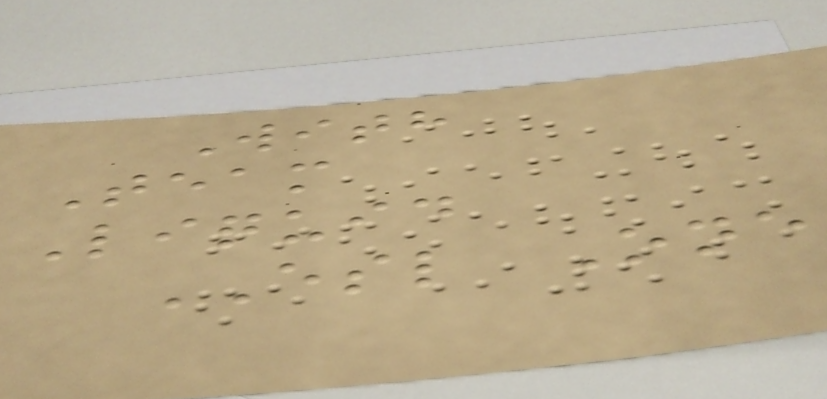With
Team
Liquid
ESL One
